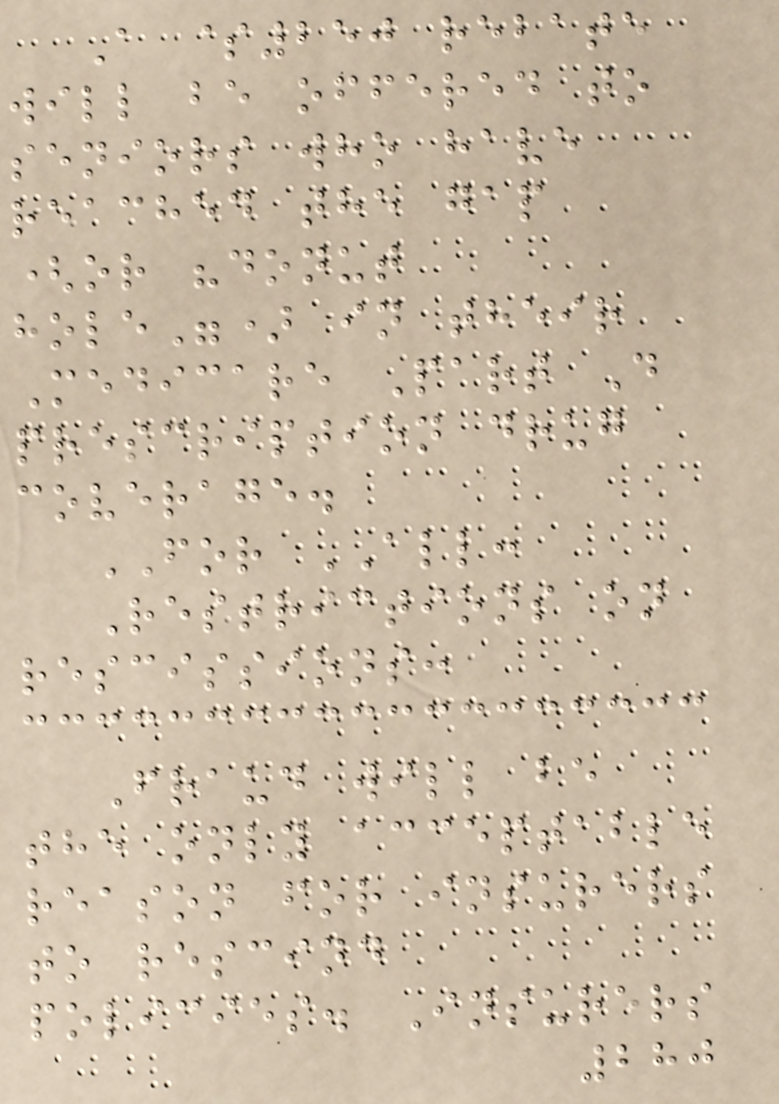A $250 rebate
will be offered to
seniors who have
reached the gap
(or "donut
hole") in their
Medicare Part D
prescription drug
coverage.
FOR ALL:
Restrictions on
rescissions:
Fraud will be
the only acceptable
reason for insurers
to rescind
policies. Insurers
280
